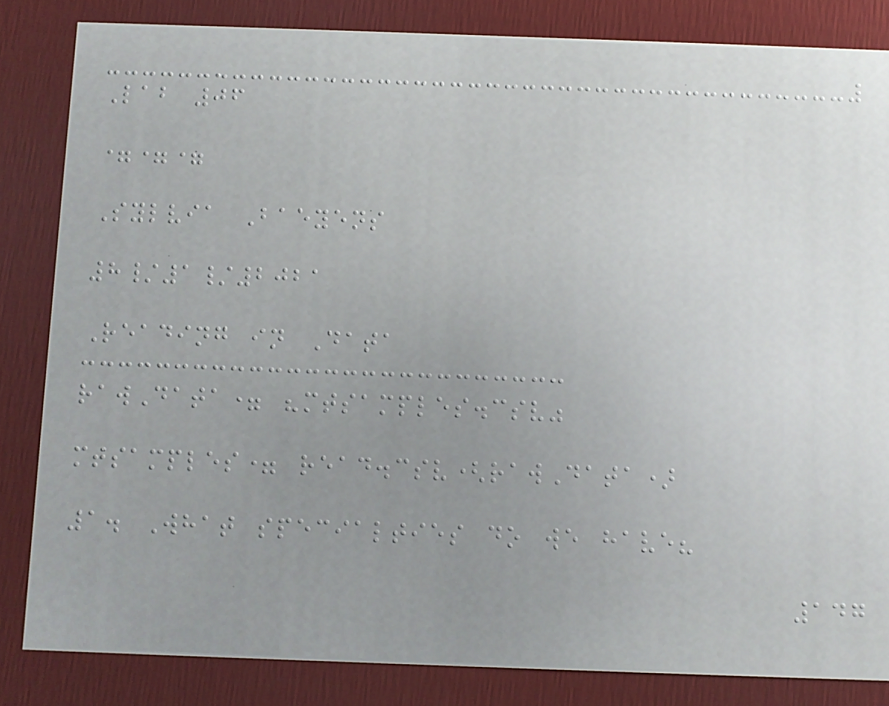Lab 06
===
Sylvia Baeyens
8/1/2021
Reading in Data
rawData= "mtsamples.csv"
mtsamples= read.csv(rawData)
1. What specialties do we have?
147
